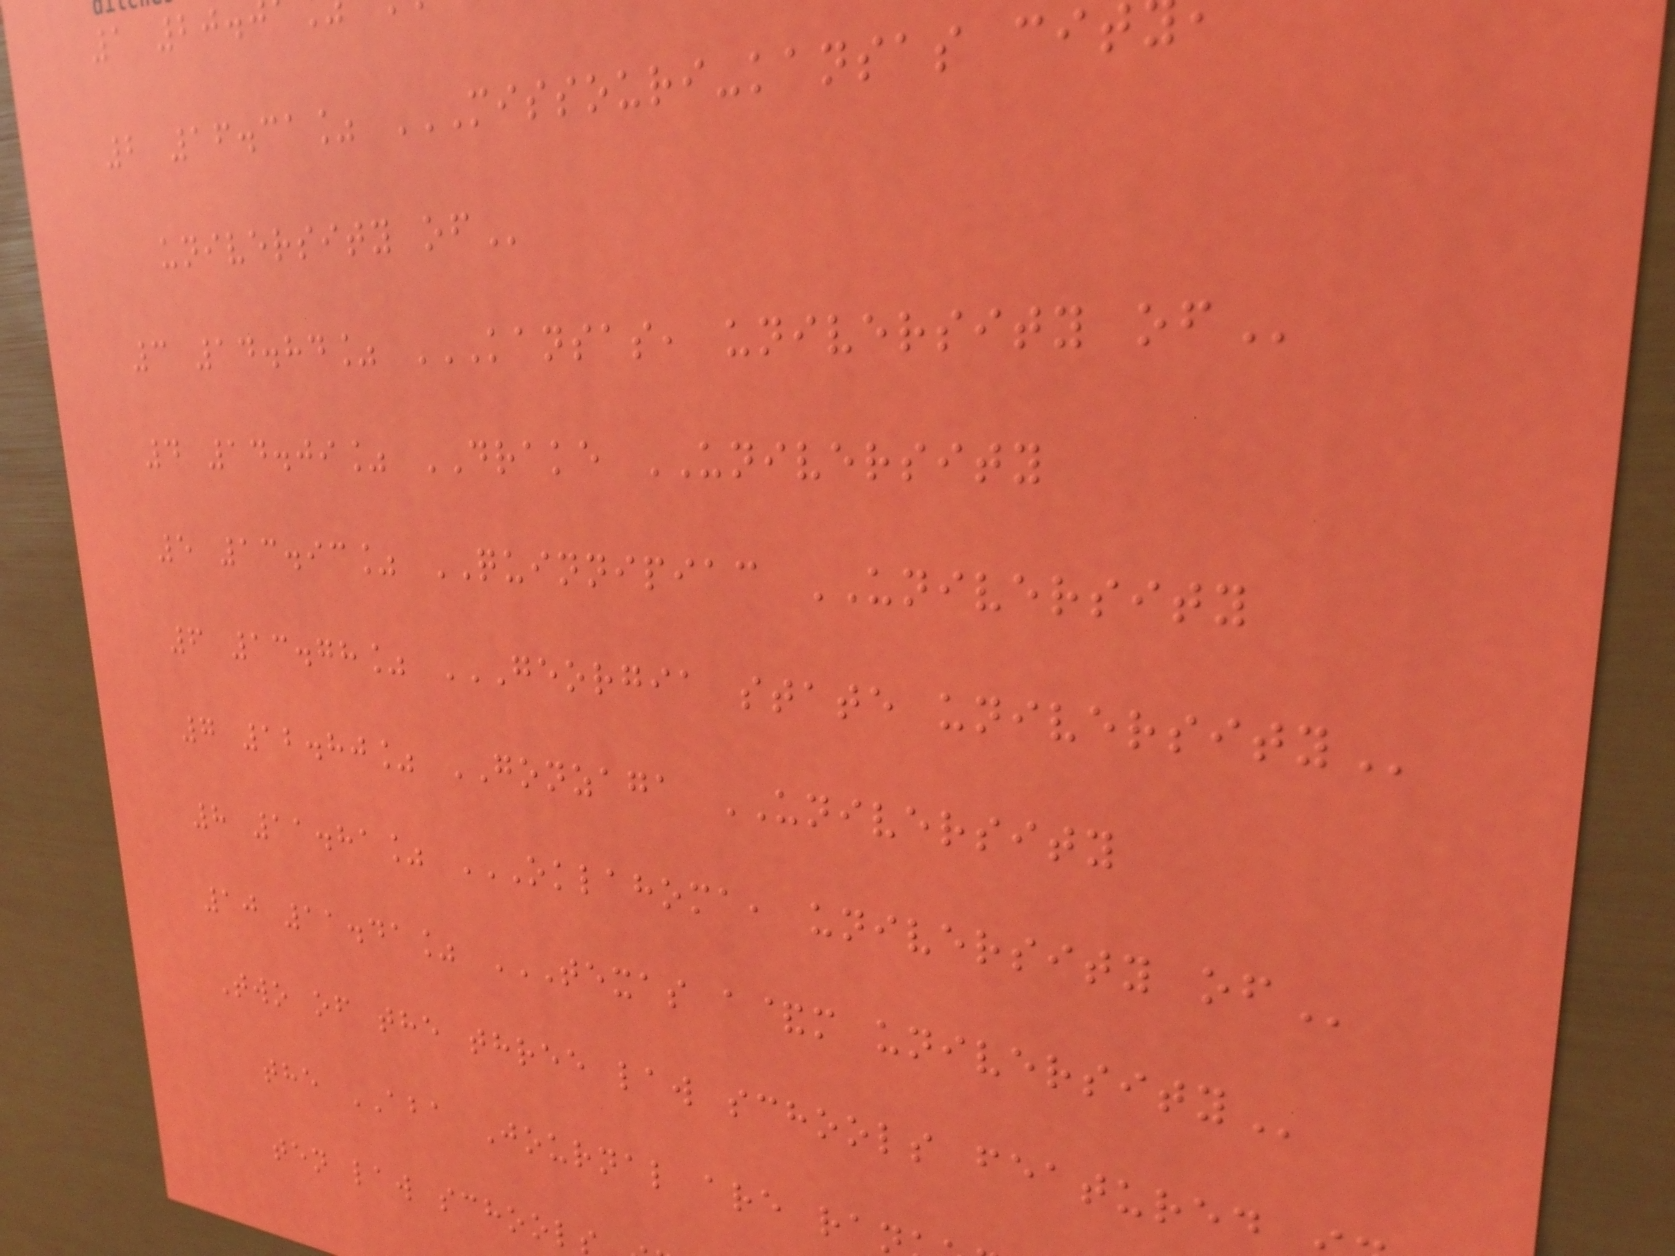university
3 14.84% KANSAS, UNIVERSITY OF
4 14.09% DRAKE UNIVERSITY
5 13.93% QUINNIPIAC UNIVERSITY
6 13.78% GEORGIA STATE UNIVERSITY
7 12.80% GONZAGA UNIVERSITY
8 11.81% OKLAHOMA, UNIVERSITY OF
10 11.41% TEXAS A&M UNIVERSITY
Two of the three law schools featured
the ABA Journal are ra
ten law school
